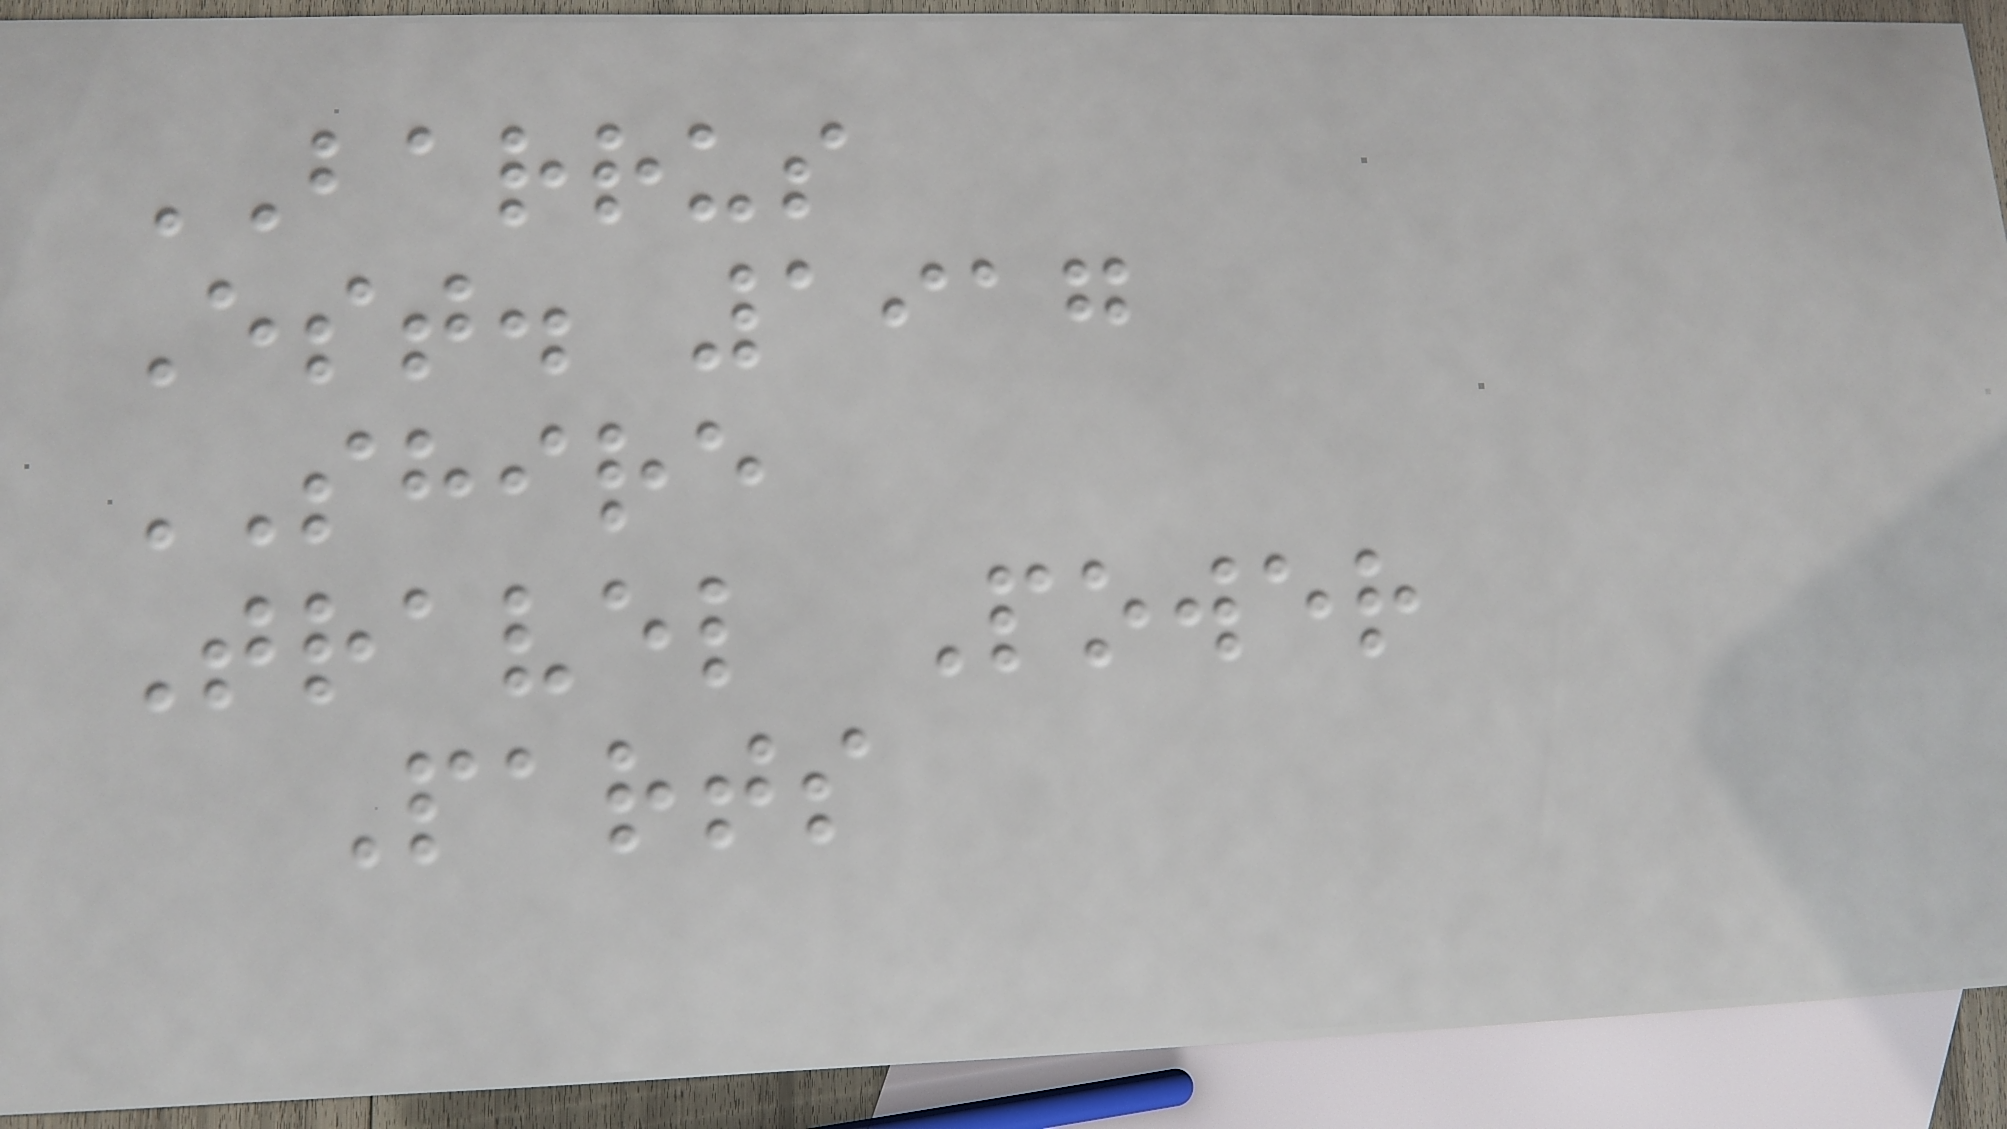BARRUS
Est. 1917
SHIRE
Travel Power
Parts
